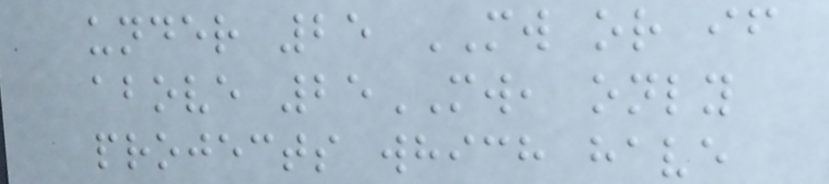under 25 MW or if
above 25MW, only
projects which have
